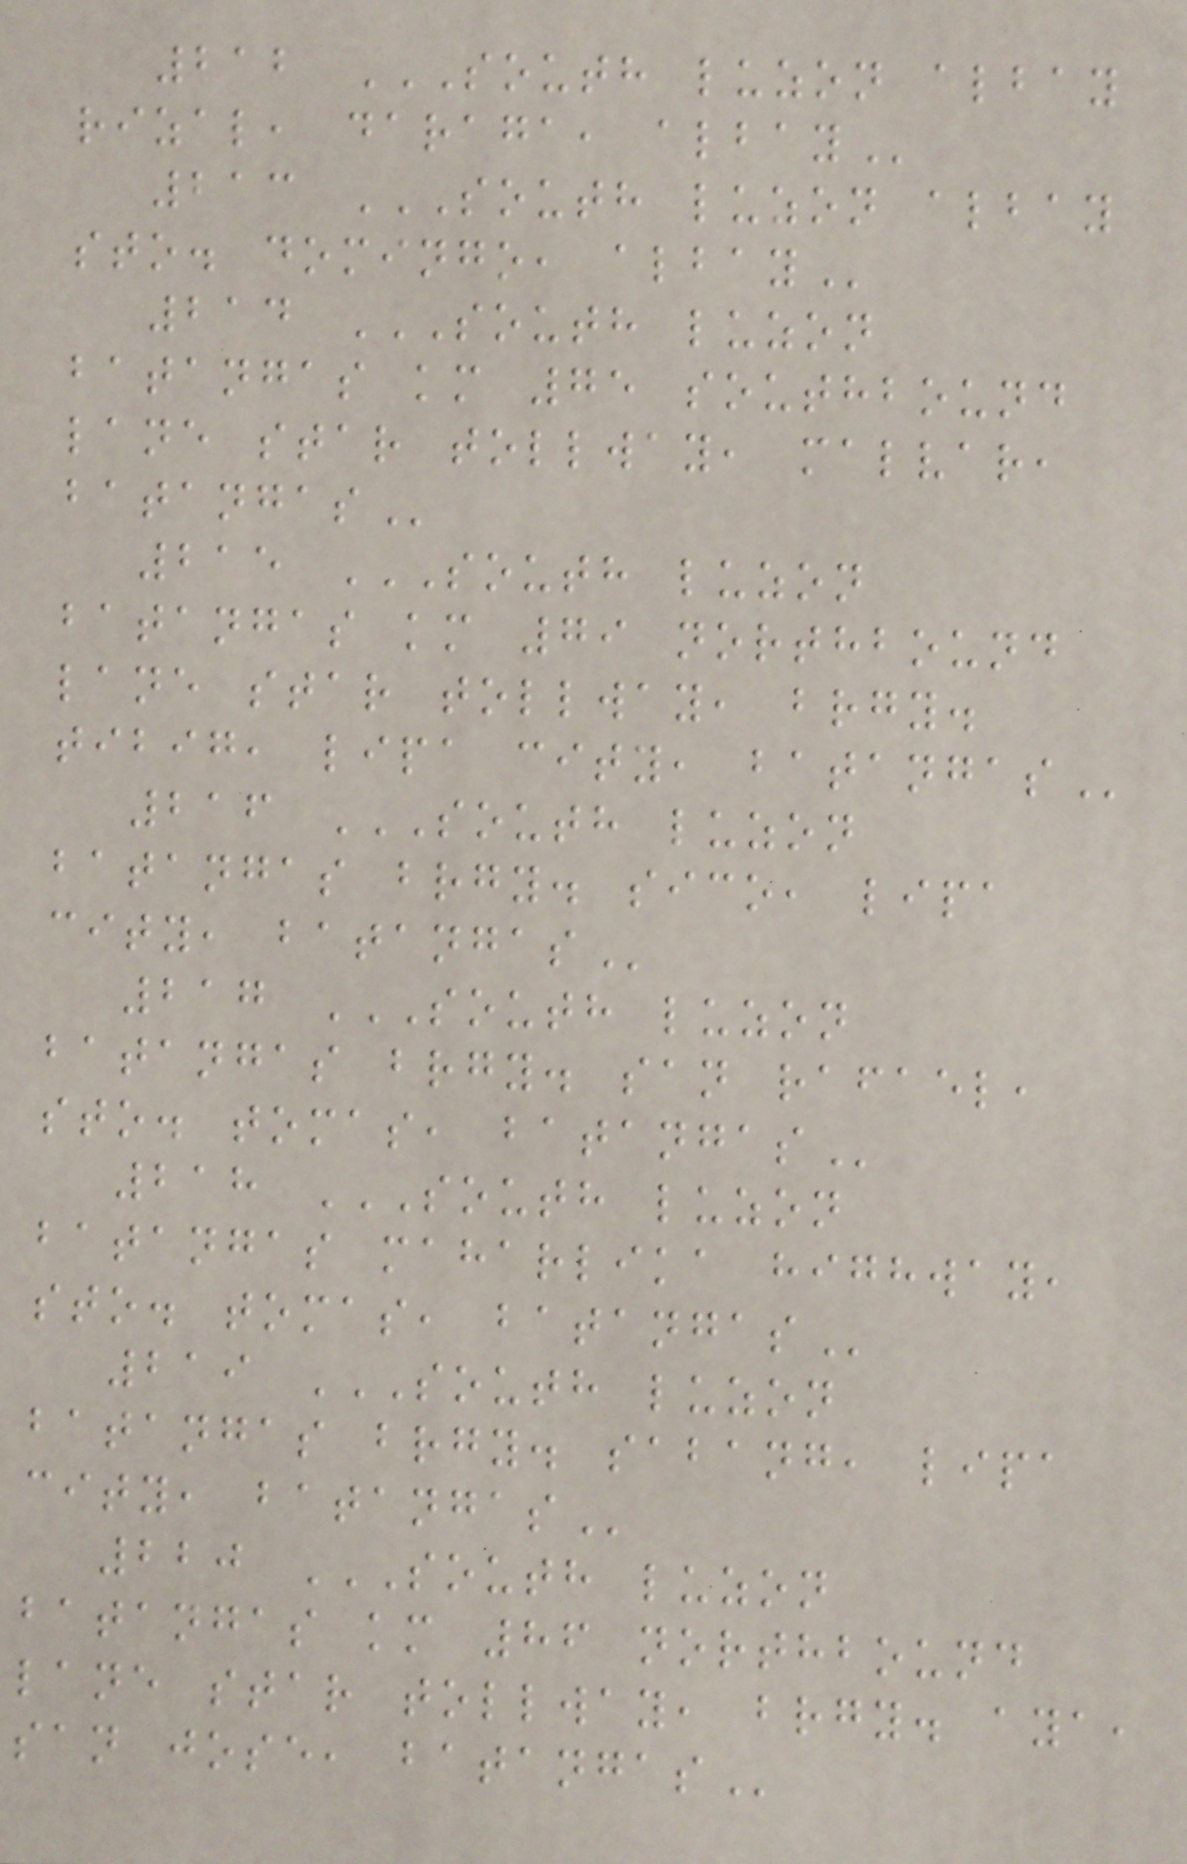212 SOUTH LUZON ALBAY
RIZAL, DARAGA, ALBAY
213 SOUTH LUZON ALBAY
STO. DOMINGO, ALBAY
214 SOUTH LUZON
BATANGAS KM 75 SOUTHBOUND
LANE STAR TOLLWAY, MALVAR,
BATANGAS
215 SOUTH LUZON
BATANGAS KM 79 NORTHBOUND
LANE STAR TOLLWAY, BRGY.
TIBIG, LIPA CITY, BATANGAS
216 SOUTH LUZON
BATANGAS BRGY. SICO, LIPA
CITY, BATANGAS
217 SOUTH LUZON
BATANGAS BRGY. SAN RAFAEL,
STO. TOMAS, BATANGAS
218 SOUTH LUZON
BATANGAS MAHARLIKA HIGHWAY,
STO. TOMAS, BATANGAS
219 SOUTH LUZON
BATANGAS BRGY. SABANG, LIPA
CITY, BATANGAS
220 SOUTH LUZON
BATANGAS KM 86 NORTHBOUND
LANE STAR TOLLWAY, BRGY. AYA,
SAN JOSE, BATANGAS
